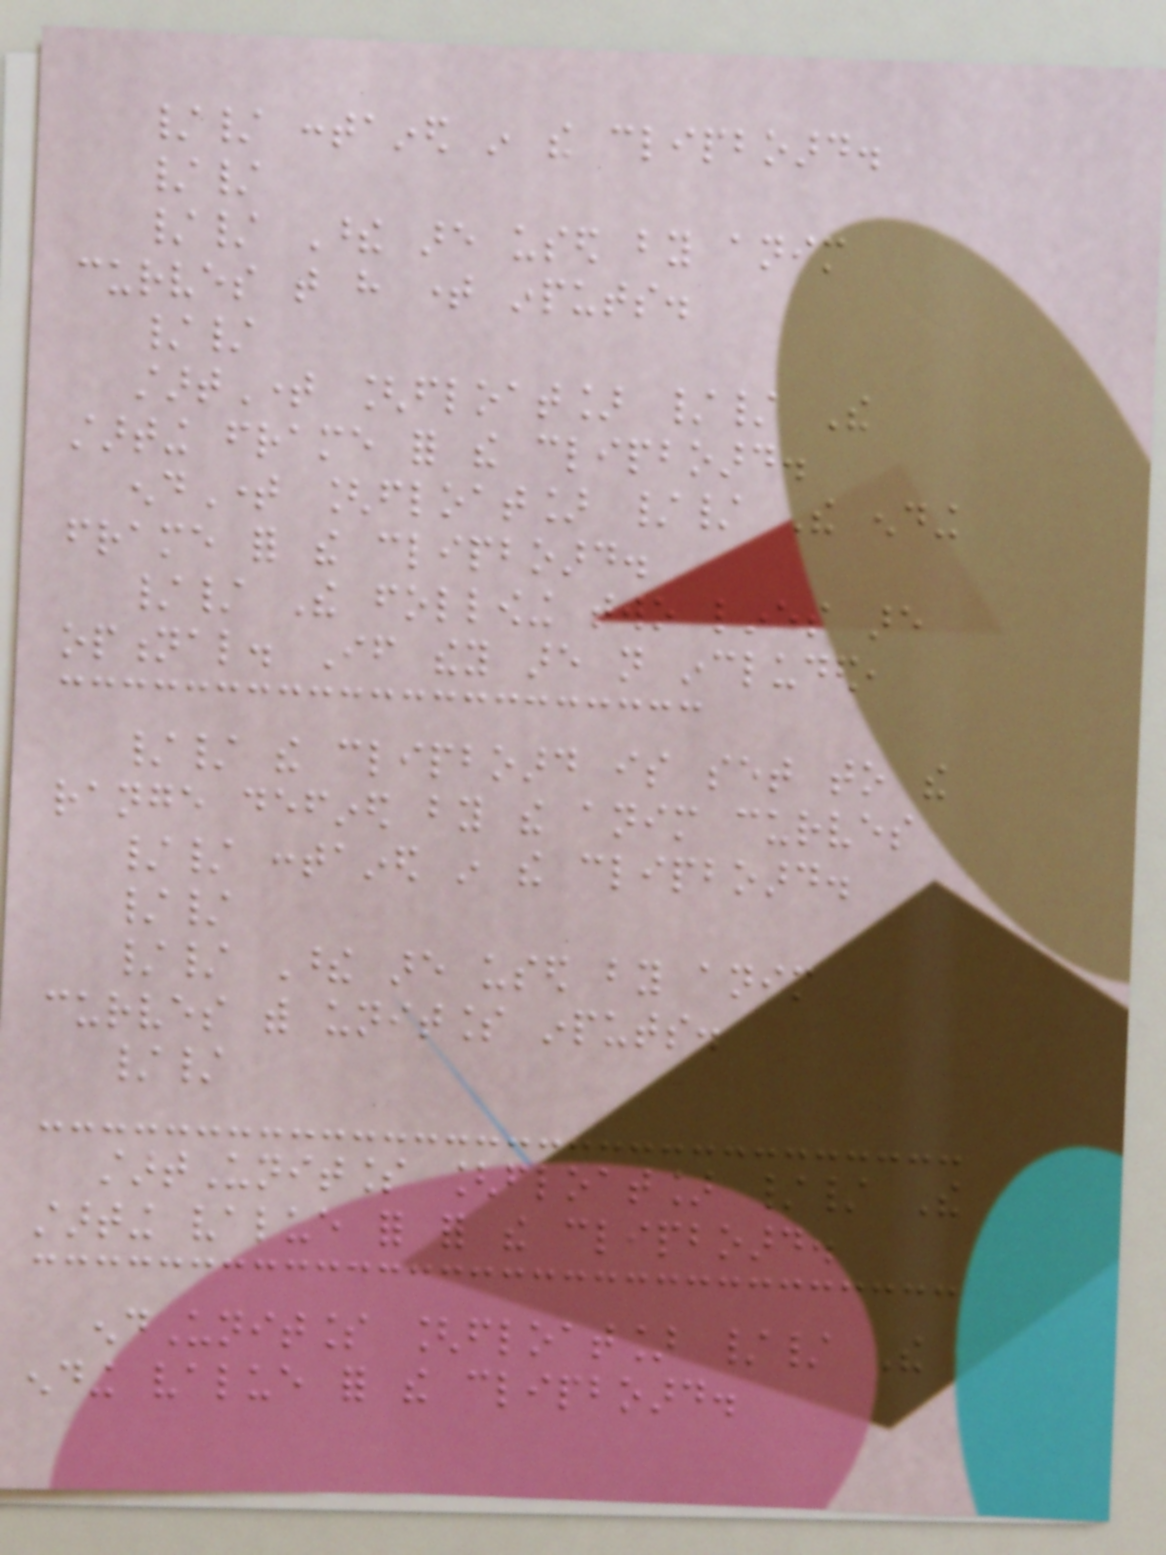// contained in the clipboard.
//
// These are used by anim
curves that have time inputs.
//
startTime [float] // The
starting frame for the clipboard.
endTime [float] // The ending
frame for the clipboard.
// The following two lines are
optional. If they are not included,
// the clipboard is set to the
range defined by the anim curves
// contained in the clipboard.
//
// These are used by anim
curves with unitless inputs.
//
startUnitless [float] // The
starting value for for the clipboard.
endUnitless [float] // The
ending value for the clipboard.
